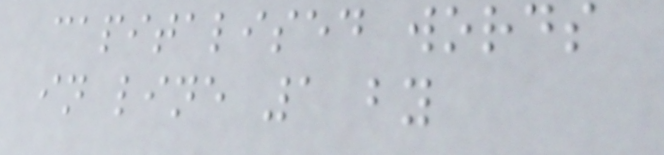capitalised words
in line 1 by
